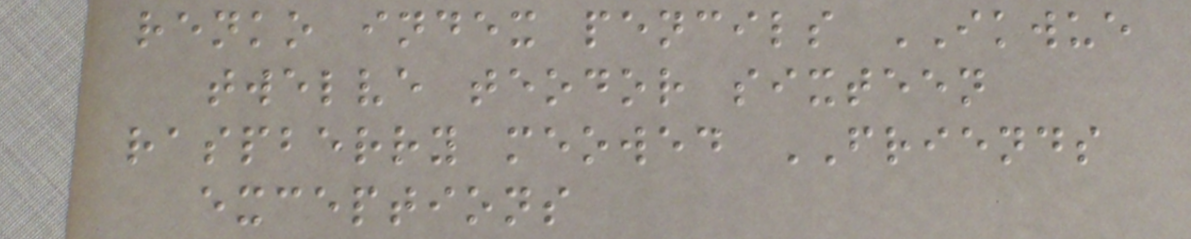renko index pencils IKWUE
twelve teodor sixteen
raspberry meowed FRIENDS
exceptions
